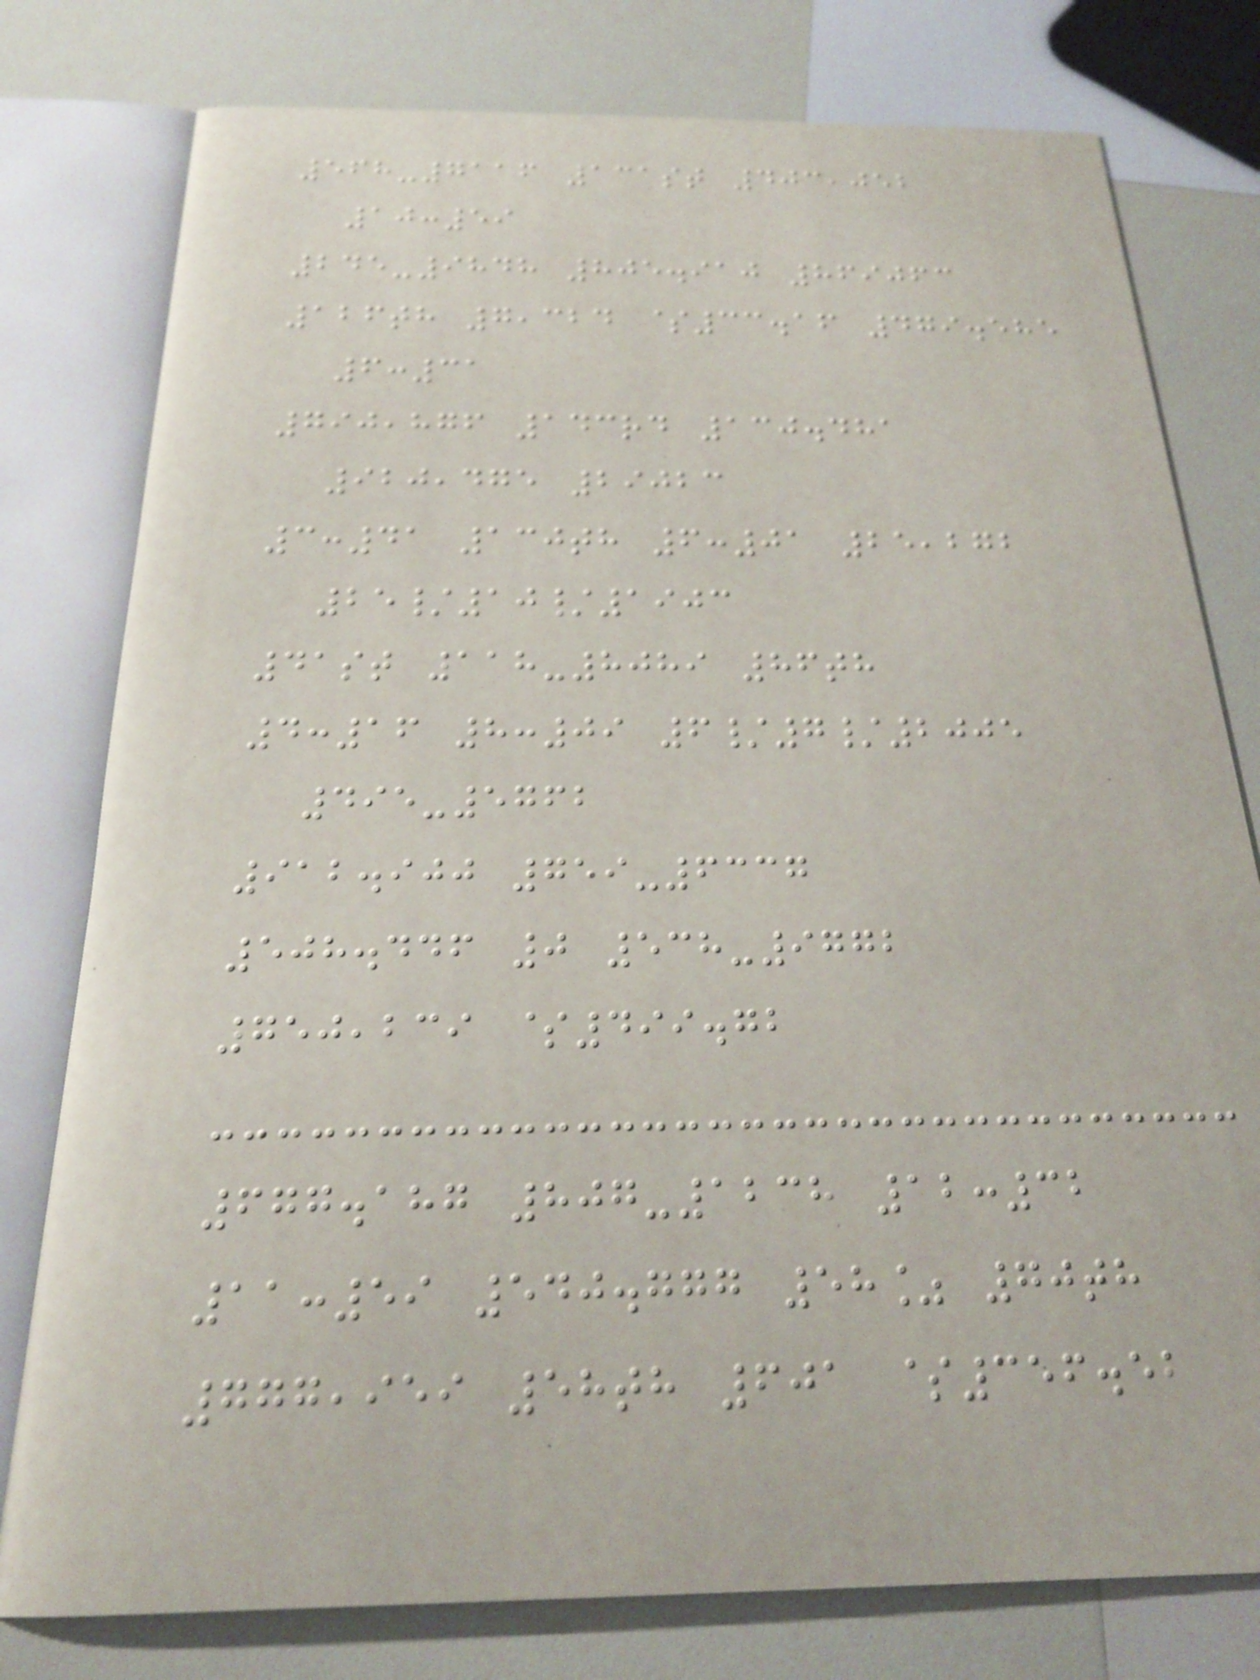568-7116 131st 403,052
10:59
245-9848 805.910 869063
126th 7,324 $33.16 479.585
6:31
790,876 143rd 130.481
920,475 29023
3:41 130th 6:01 25,272
25/10/1903
41st 118-8089 86th
4:16 8:09 6/7/2005
495-5762
912.900 759-6337
508.446 0 538-9772
750,239 $499.72
677.187 807-1238 12:32
11:59 540.777 58% 70th
777,959 58th 601 $356.52
